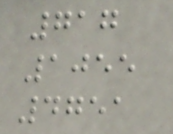717
1055
4751
